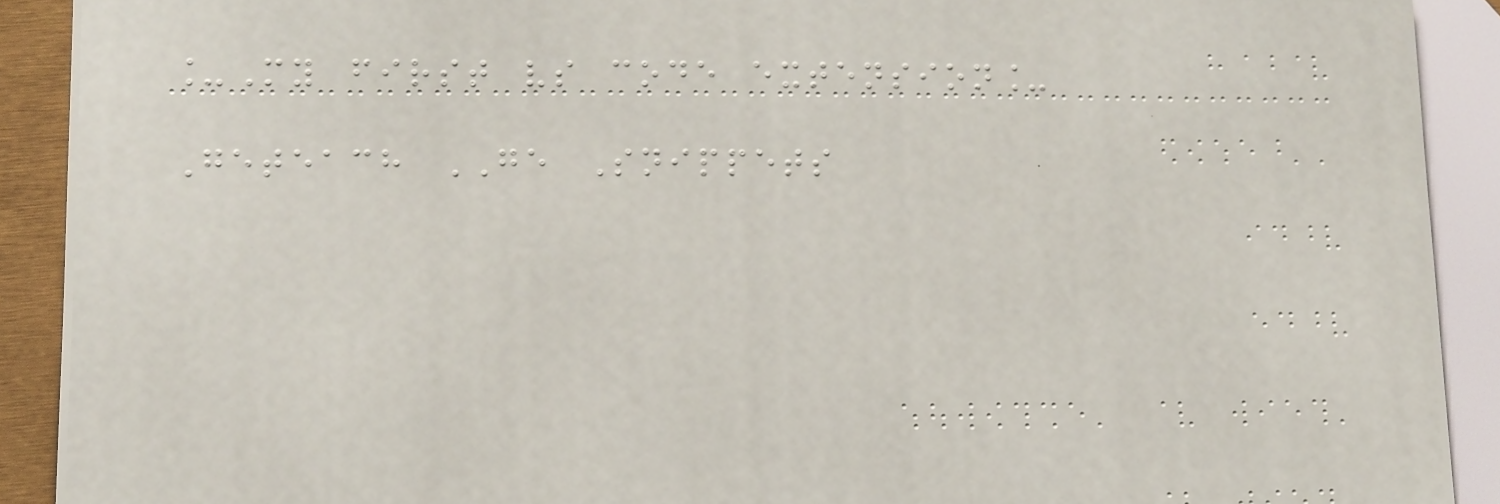_My first vs code extension_
Geteach GE Snippets
